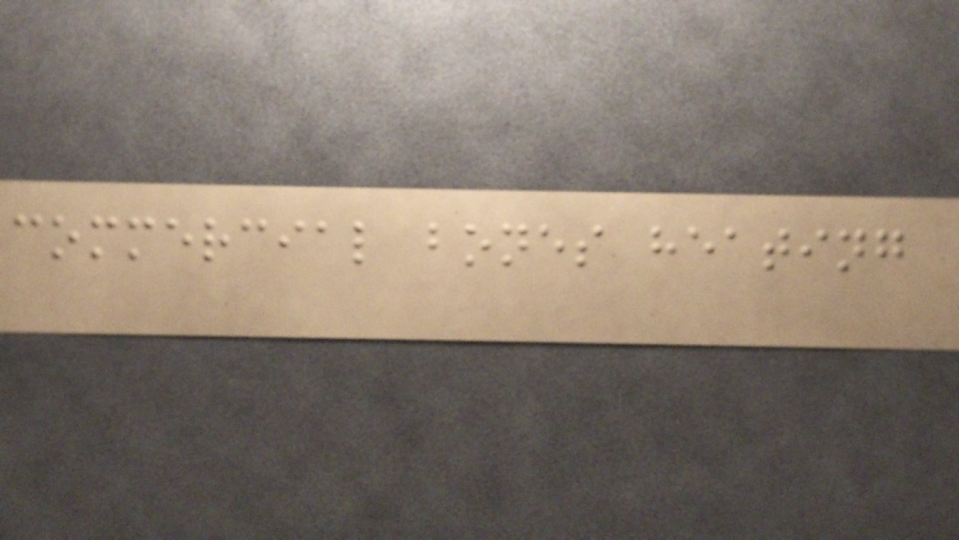commercial bones heating
